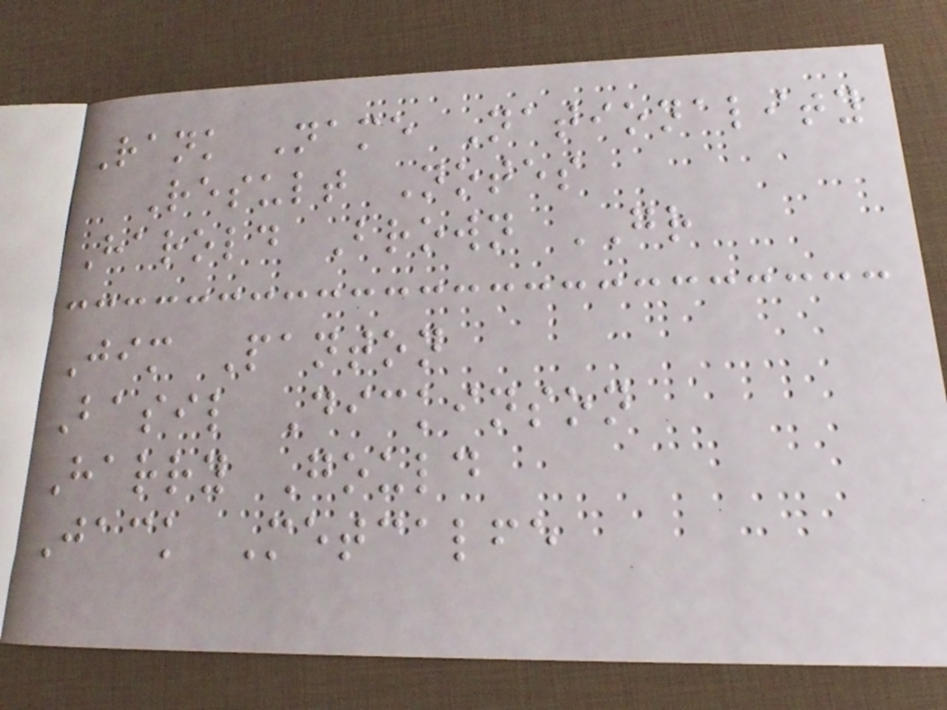Rank Name Nationality
Result Notes
Harold Brown GR
Jim Panton
Basil Dickinson
Harry Gould
Jack Metcalfe
